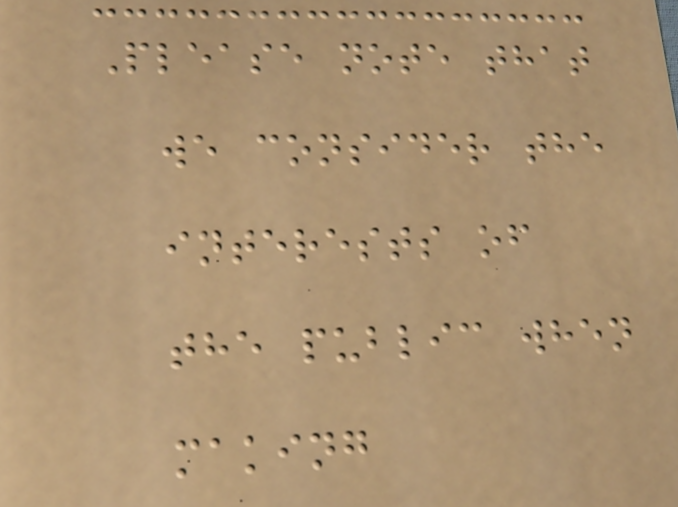Please note that
we consider the
interests of
the public when
making
